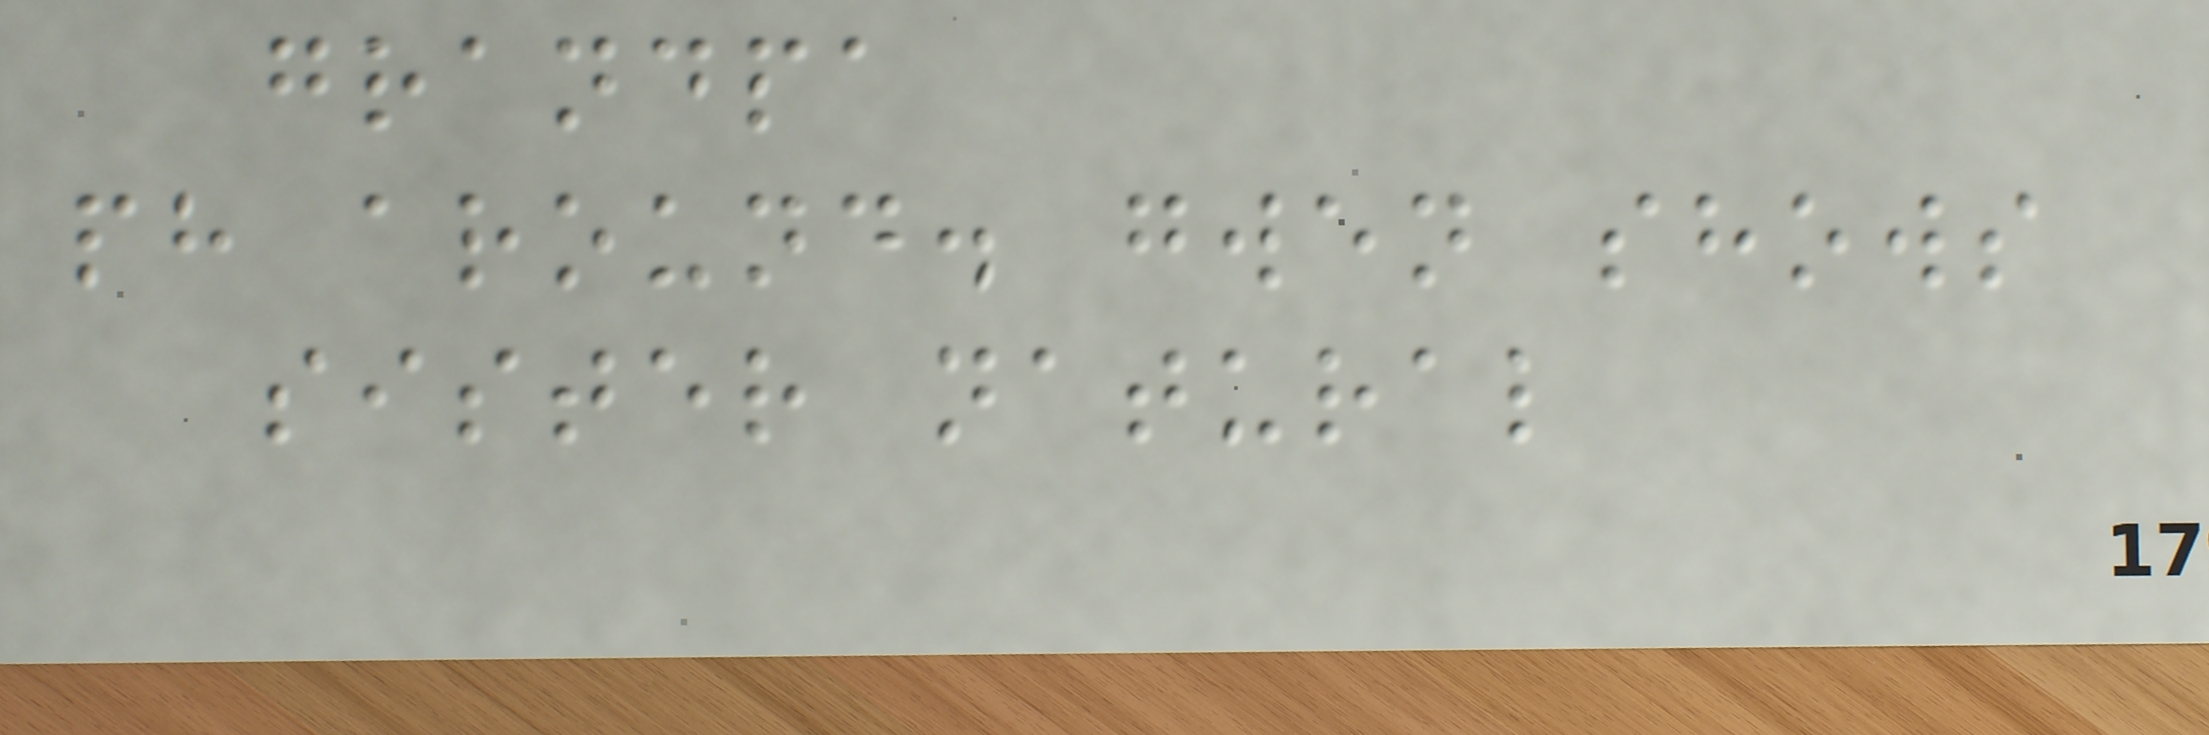grandpa
ph around. gwen shows
sister natural
